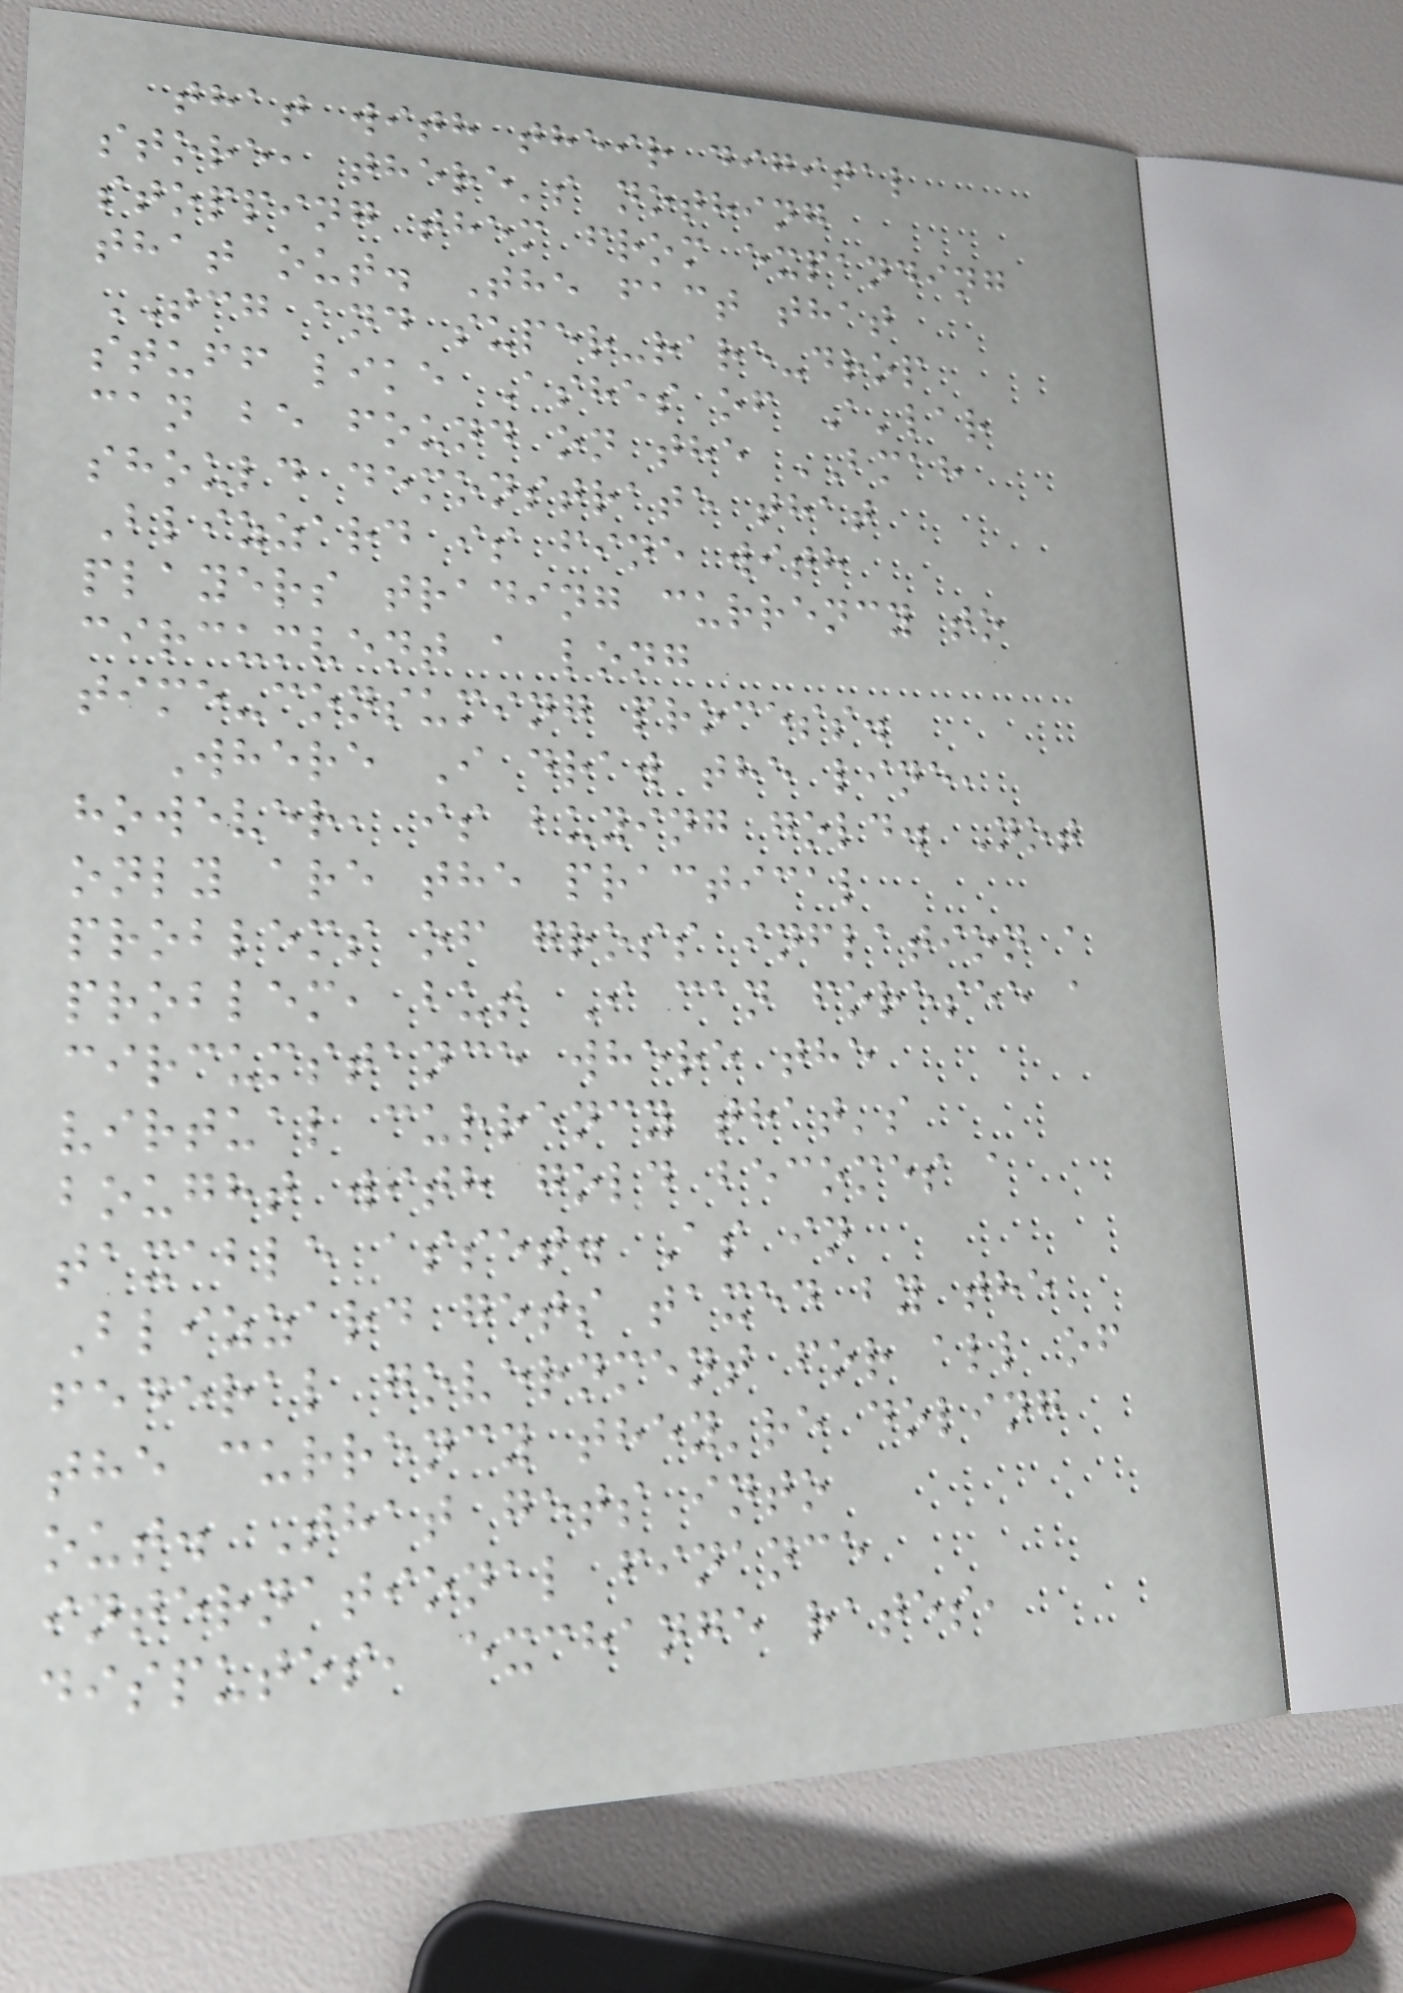that with their digital
store, there's nothing
stopping them from expanding
that out. The fact that
TCG and super-rare-drop
stuff like Ashes of A'lar
can be found on the BMAH
should demonstrate that
Blizzard is fine with
players trading currency to
circumvent a long
time-consuming process.
Where I draw the line,
however, is buying gold. Not
only are the practical
problems of gross inflation a
problem, but I can foresee a
circumstance where the
virtual currency that's
bought with gold becomes a
taxable asset. As in
Blizzard gets taxed by the
federal government for all of
the currency they're doling
out. That gets into
international finance
disputes, exchange rates,
